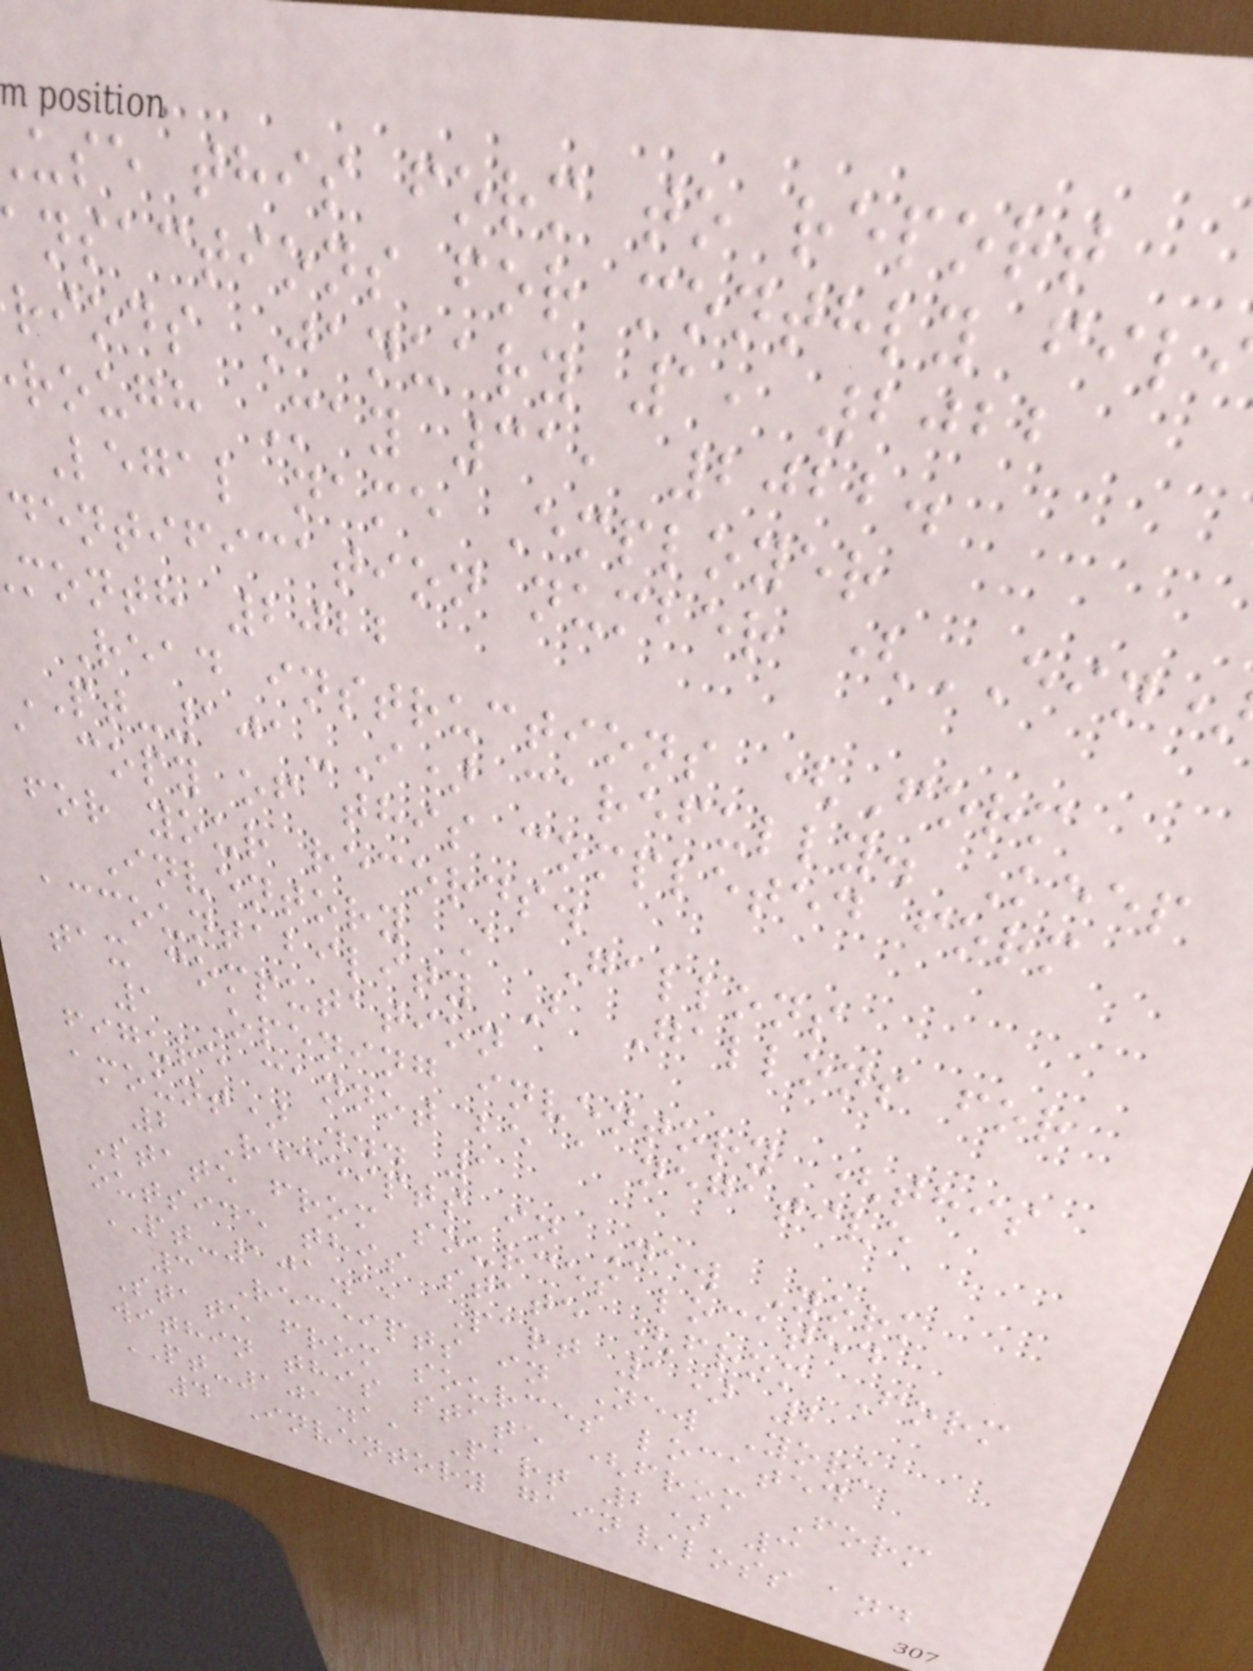use this form to report
nsactions for monthly fil
riods January 1, 2022
rough May 31, 2022.
Legal name Employer
dentification number (EIN
month 2022
Read instructions (Form
PT-101-I) carefully. Keep
a copy of this completed form
for your records.
Inventory A Gallons
accountability B Gallons for
tax computation
1 Opening inventory (this
figure cannot be a negative
amount) ... 1
2 Receipts in New York
State from sources located
outside this state (from Form
PT-101.1, Part 1) 2
3 Receipts in New York
State from sources located
within this state (from Form
PT-101.1, Part 2) 3
4 Inventory gain/loss and
